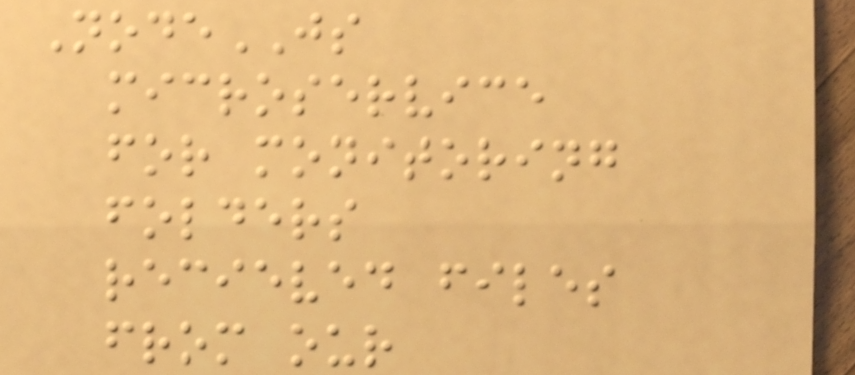NodeJS
microservice
for monitoring
folders
recieved files
from our
